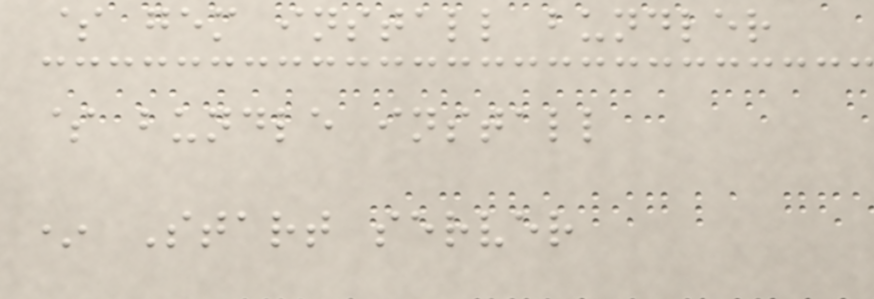$ gem install bundler
$ bundle install
* Start server
